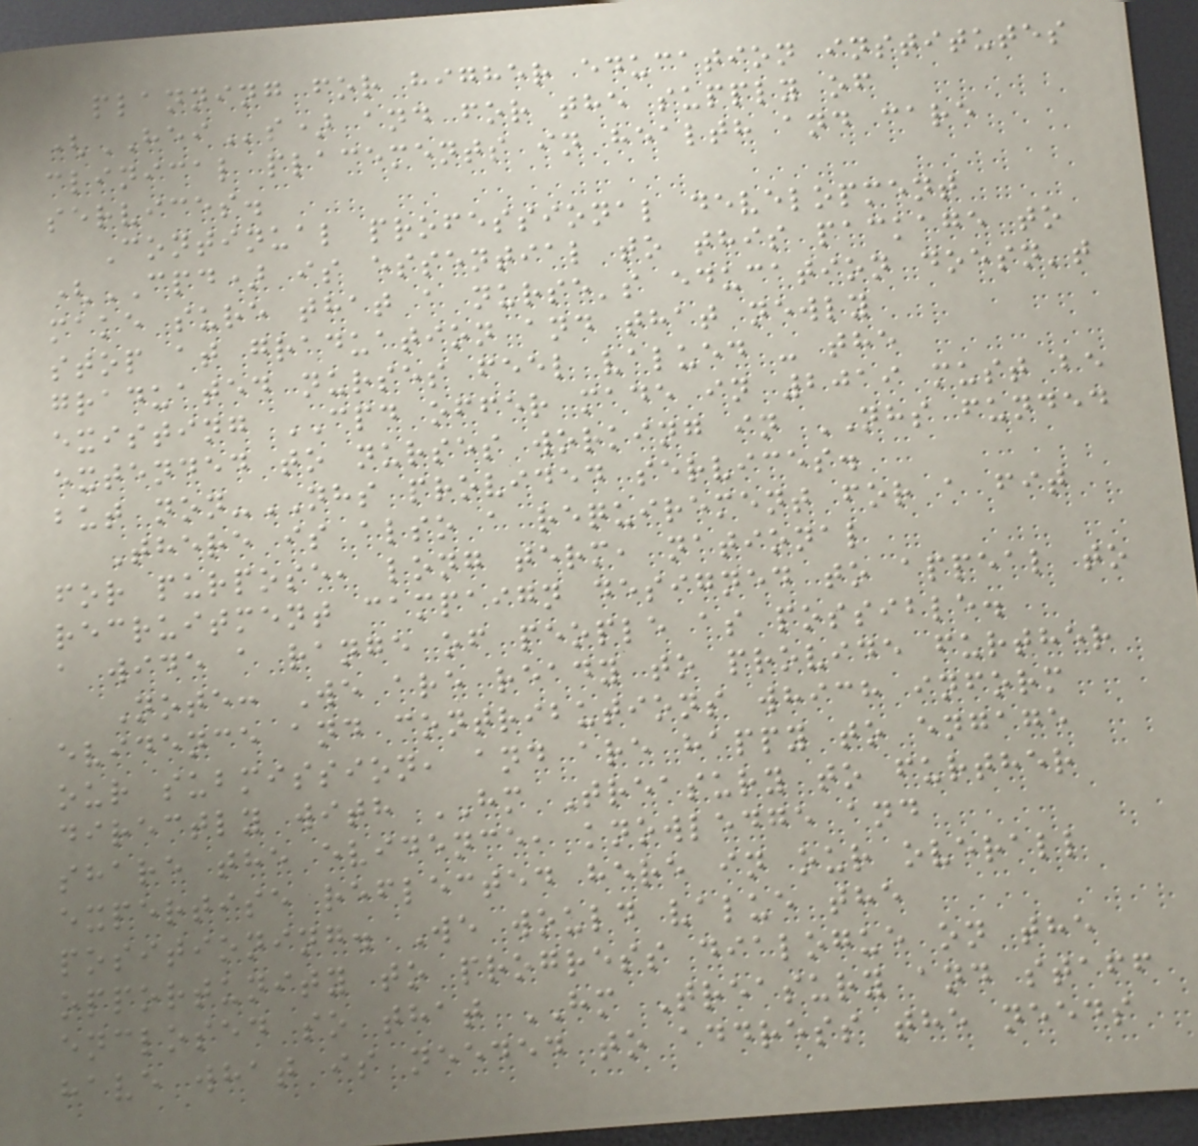planning for higher education institutes
(HEIs) and for the supply of
clinical placements in health and care
services.
Continual professional development
(CPD) is essential to this package to
make sure that a nurse's education doesn't
stop at graduation and that newly
graduated nurses feel valued - the
existing CPD offer made in 2019 must be
extended to nurses working in NHS funded
but non-NHS provided services.
There is also a requirement for a fit
for purpose, long term, national
recruitment campaign designed to appeal to
a wide a range of people as possible.
Note: We are ready to provide further
evidence and contributions which inform
our submission, and are happy to engage
directly with HM Treasury to further
share the evidence, knowledge and
expertise reflected here in our overall
positioning. We would value the
opportunity to progress dialogue on the
enclosed so that HM Treasury and staff
have what is needed to address the needs
